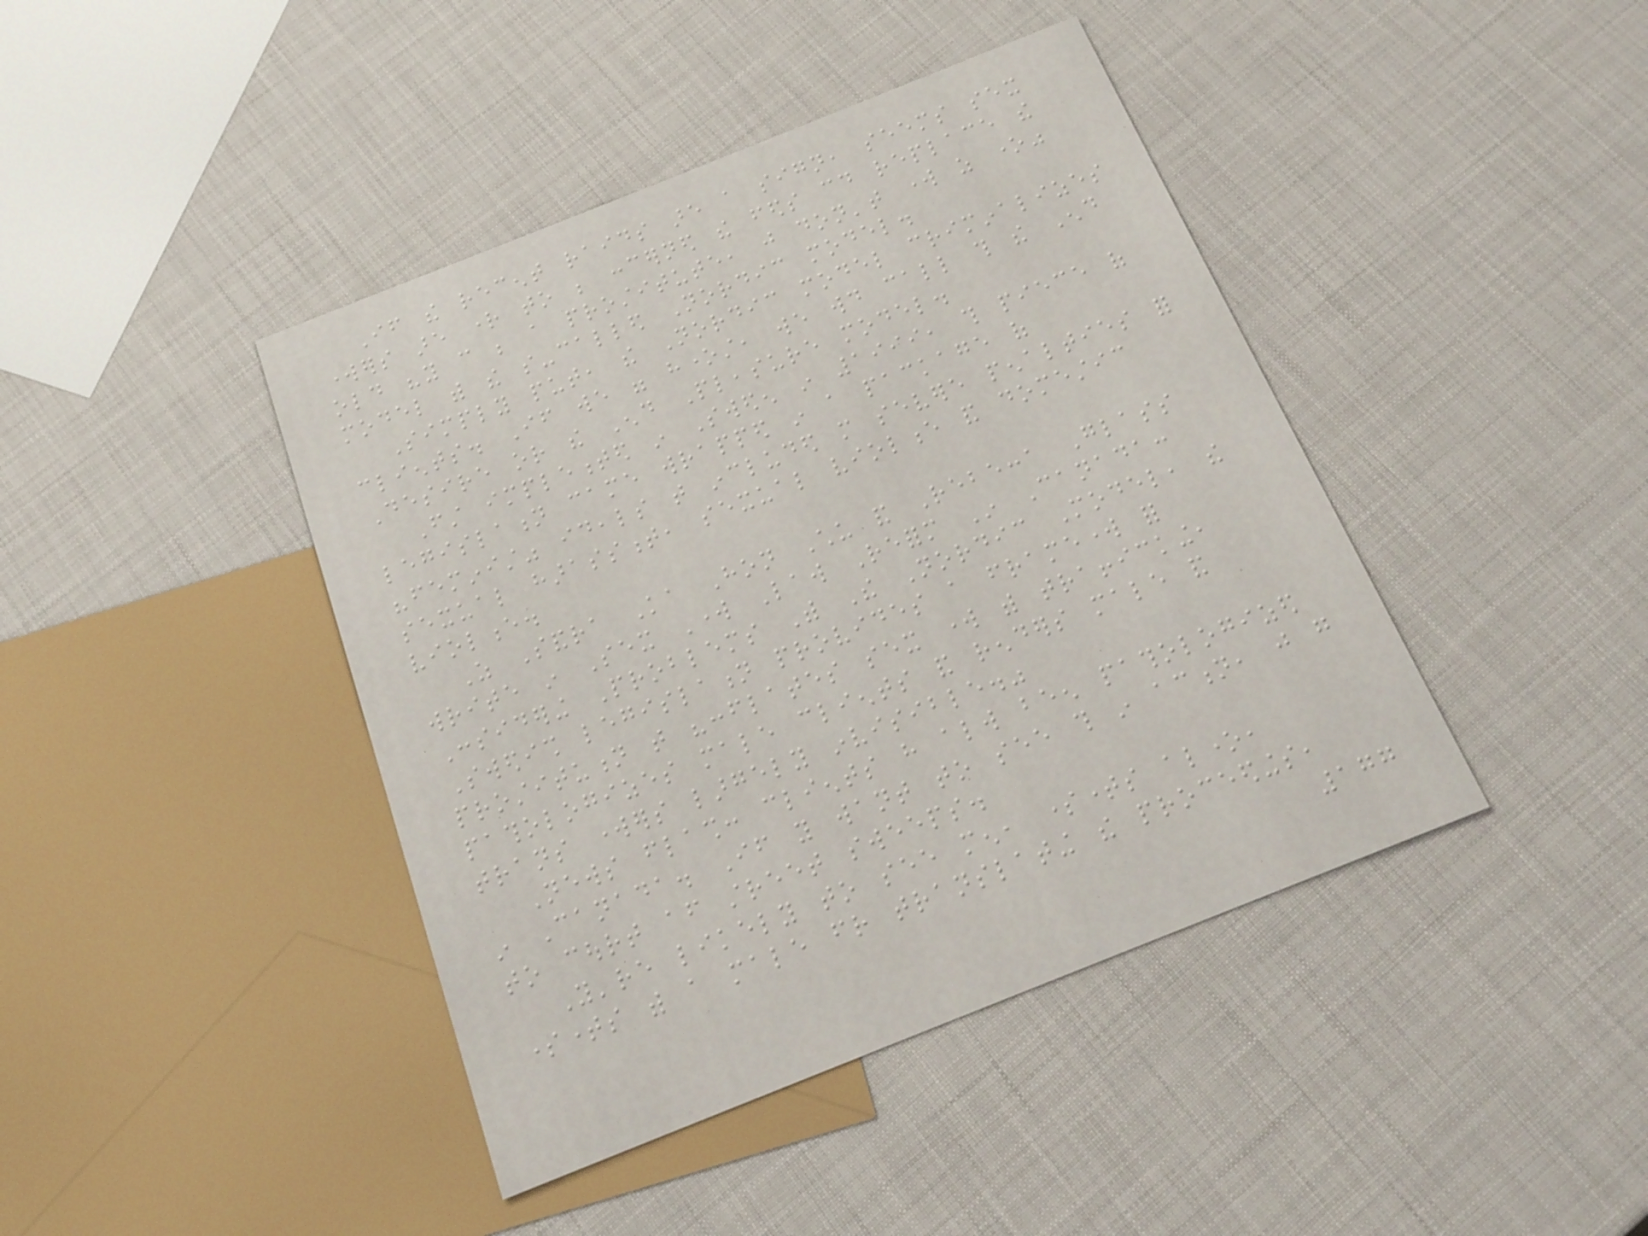If the recent raids are a sign, seems sex
workers are right to be concerned the feds could replace the
old "you can be a prostitute, just don't work as one"
model with the so-called Nordic model.
Simply put, the Nordic model criminalizes
clients. If we were honest, we would call this the End
Desire or the End Pleasure model.
First implemented in Sweden in 1999, this piece of
legislation came wrapped in a package of
"feminist" ideals that included more severe penalties for
sexual harassment, sexual violence and domestic
violence.
As Sandra Ka Hon Chu and Rebecca Glass
write in Sex Work Law Reform In Canada:
Considering Problems With The Nordic Model, the
Swedish legislation provides a framework for
prostitution that "conflates sex work with trafficking,
pathologizes male clients and renders male and
trans workers largely invisible."
News flash: clients have always been pathologized
in Canada. If you want to see this in action, just go
to court after street sweeps.
You're likely to see men, sometimes alone,
sometimes with a male friend translating the proceedings,
177
